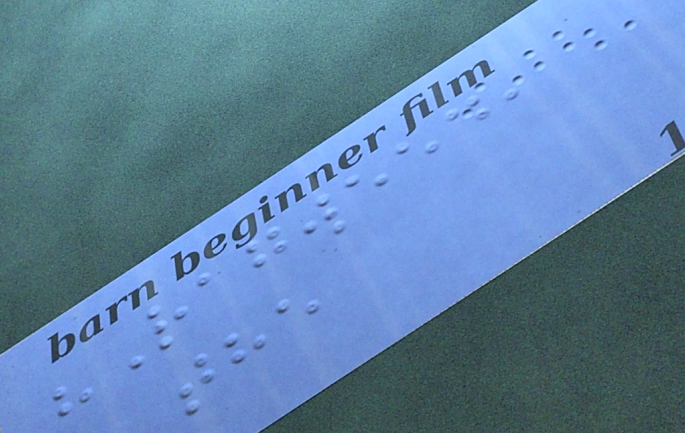"Ragweed,
the
